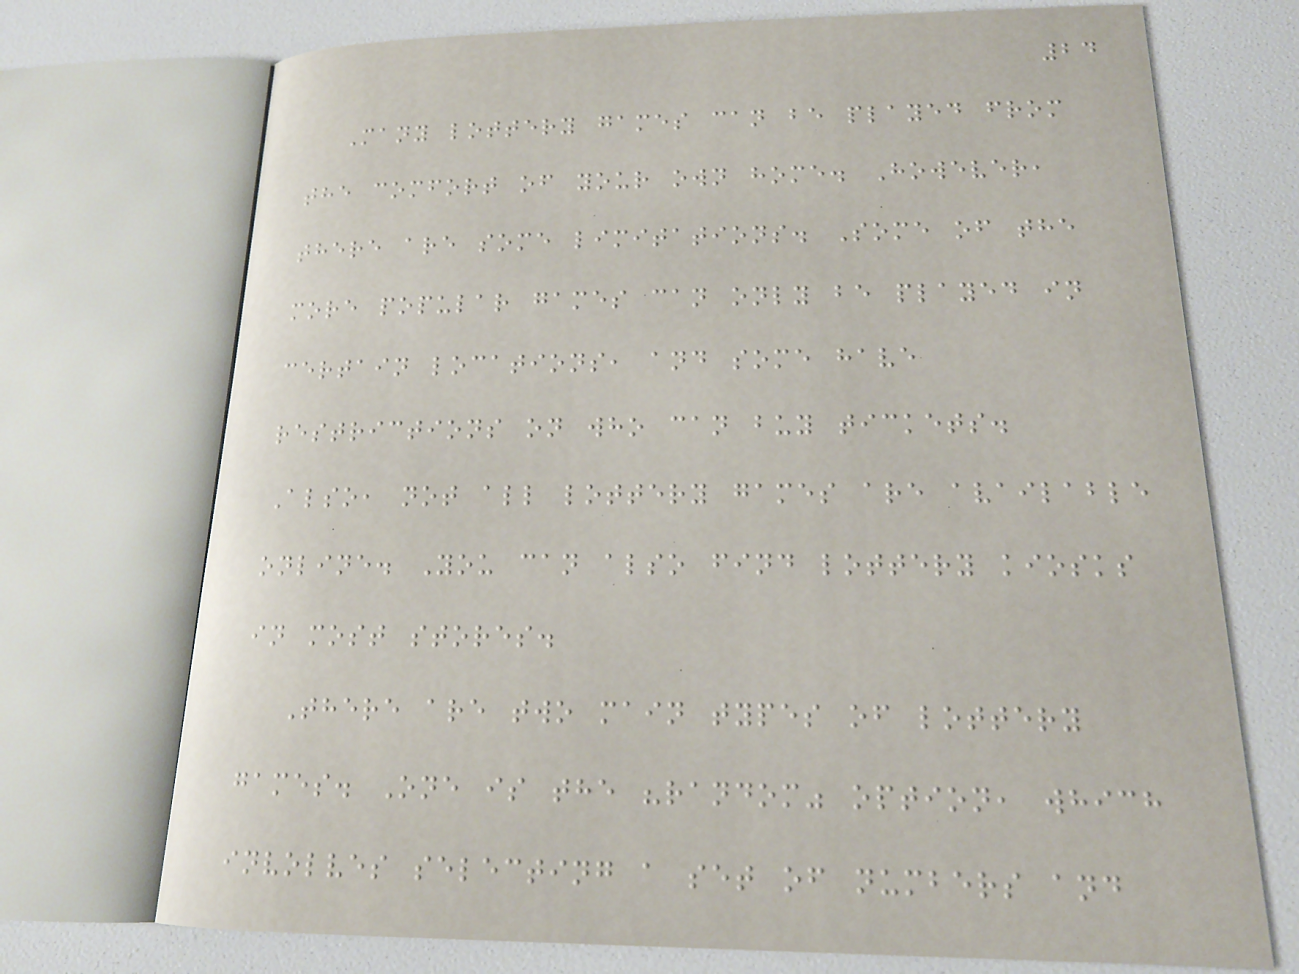24
Many lottery games can be played from
the comfort of your own home. However,
there are some limitations. Some of the
more popular games can only be played in
certain locations, and some have
restrictions on who can buy tickets.
Also, not all lottery games are available
online. You can also find lottery kiosks
in most stores.
There are two main types of lottery
games. One is the "random" option, which
involves selecting a set of numbers and
